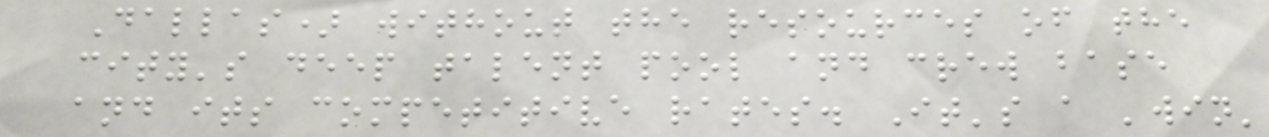Dallas) without the resources of the
city's deep talent pool and crew base
and its competitive rates. It's a 'win'
